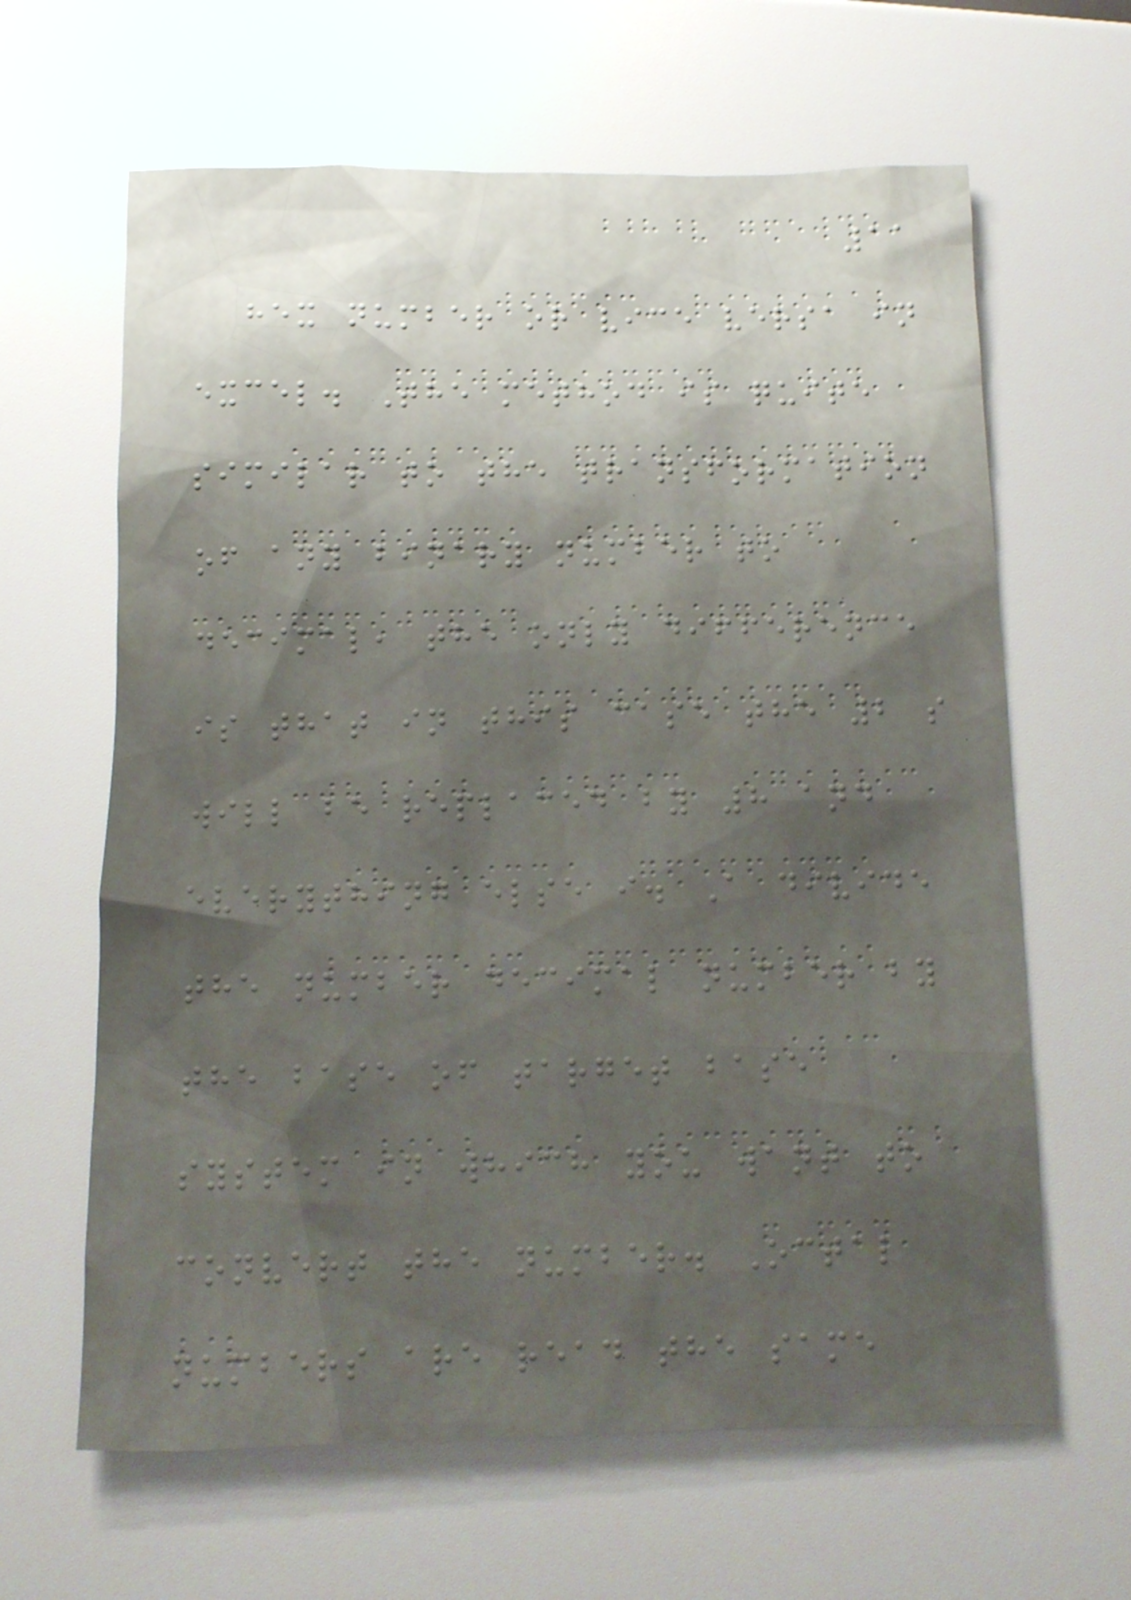11
hex number or vice versa in
excel. The method is quite
similar to the transformation
of any binary number to
decimal, the only difference
is that in this case the 2 s
will be replaced by 8 and
everything else i. A divide
the number decimal number by
the base of target base
system in which you want to
convert the number. Octal
numbers are read the same
